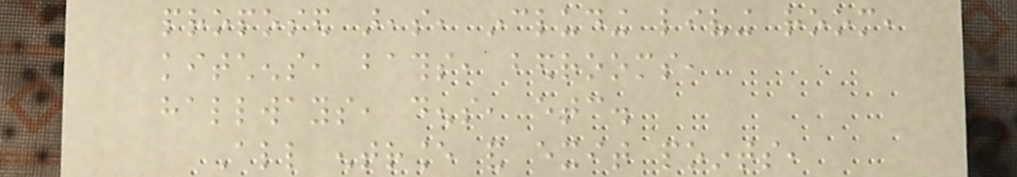proposed areas, including living room,
kitchens, baths, bedrooms,
hallways, dens, etc.
All entrance and exit points,
